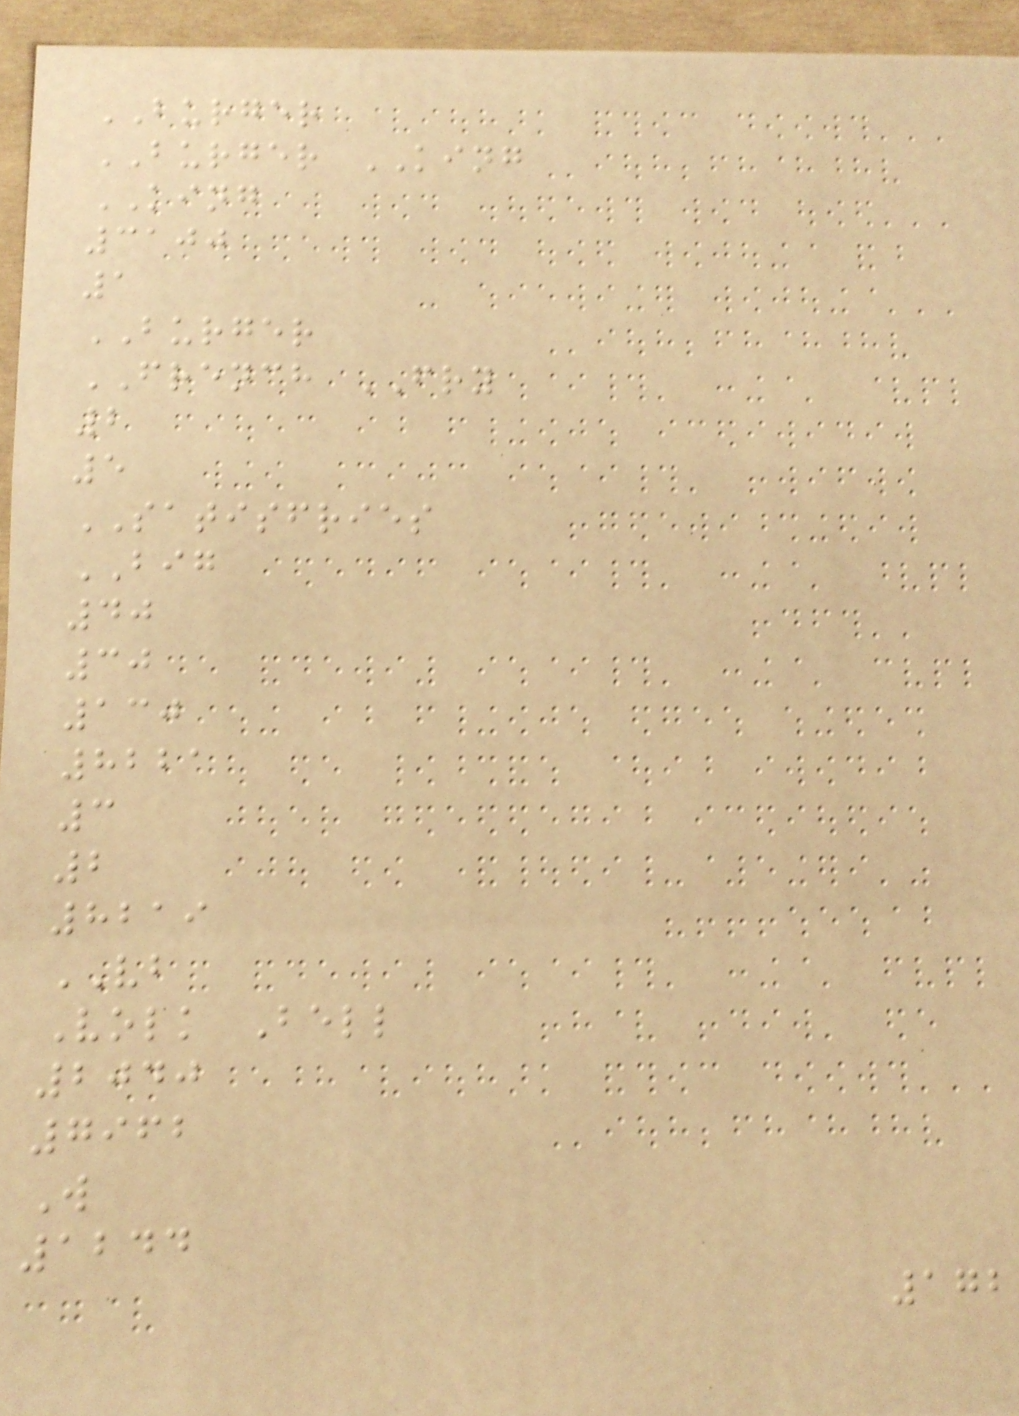BURGER
BURGER KING
KING
3100
1
BURGER
FRENCH FRY
2
5
SATISFRIES
BIG
40
30
130
8221
3
2
8219
VB
Volk Bell
2040
7962
W
1244
172
